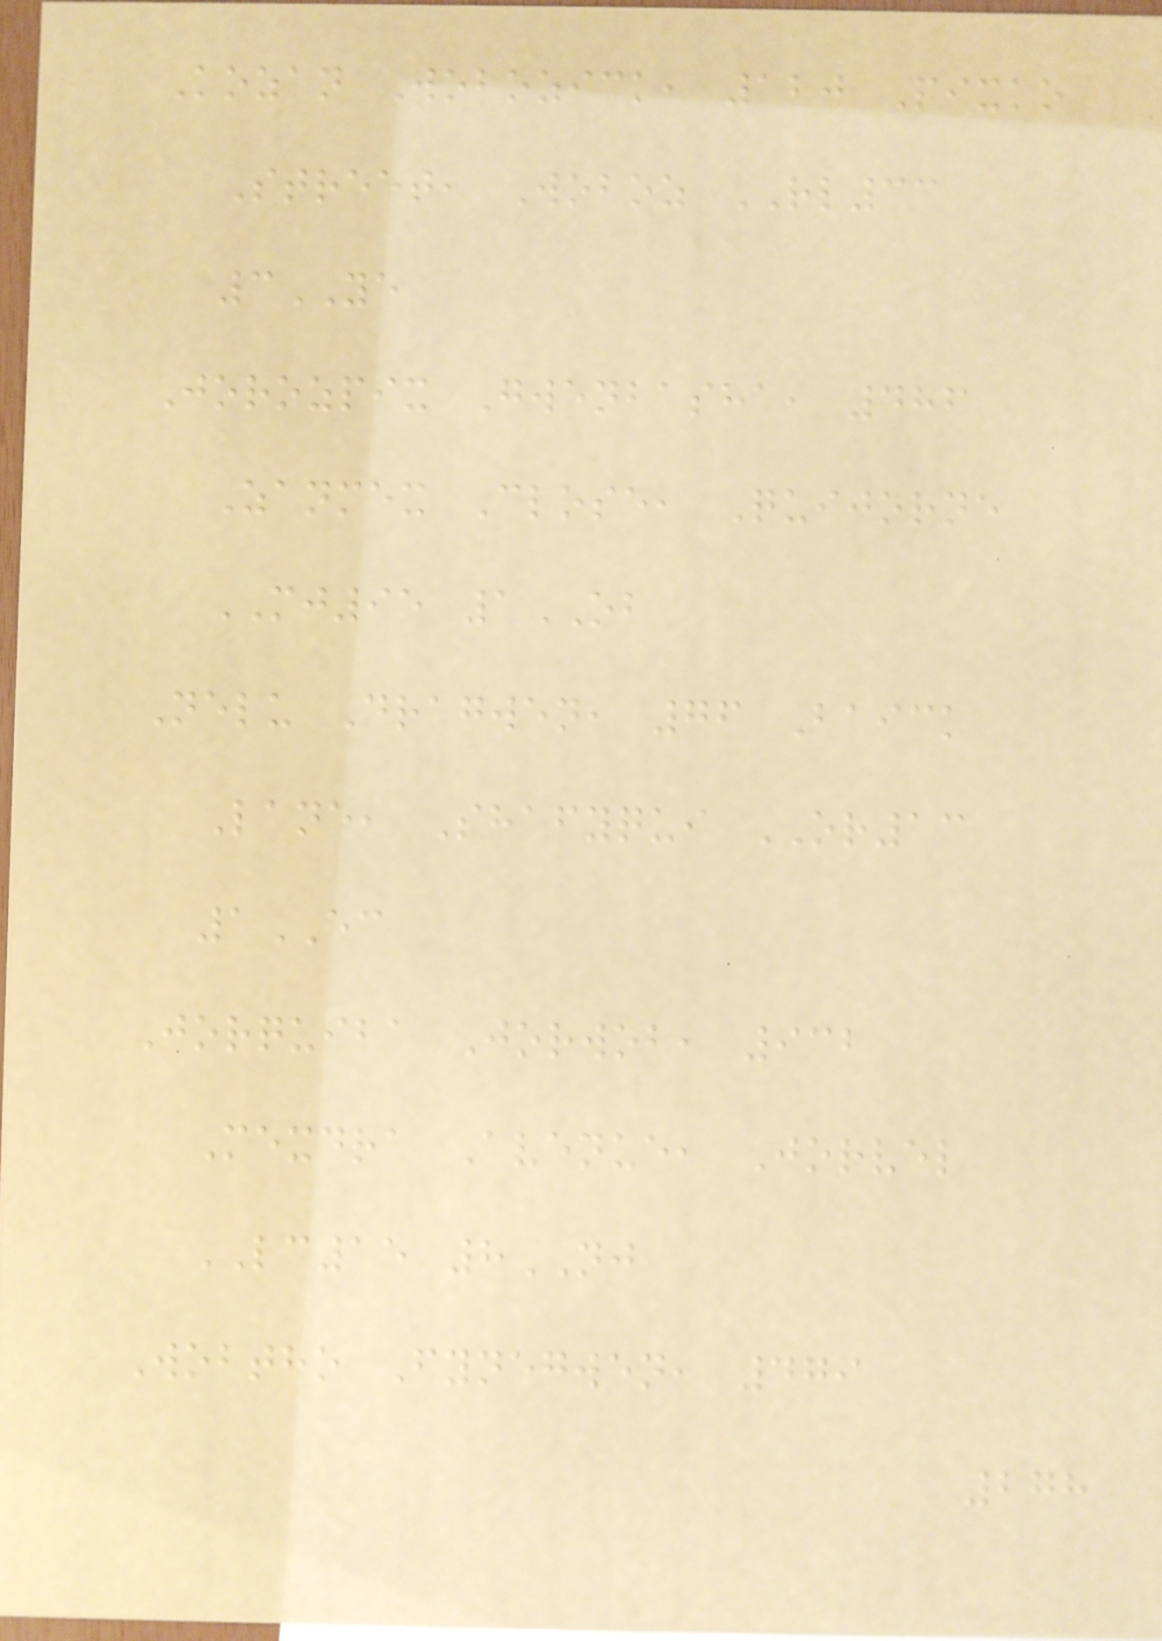Kozan Wobozick, 120 Pixko
Street, Woboz RL33
3YE
Jorozpix Gwenbasha, 486
Zanmex Close, Quijorne
MJ95 1OB
Nelu Dragwen, 76 Baick
Lane, Shafyqui OR13
1EC
Jorquiba Jorwob, 932
Mexdra Avenue, Jorvel
LC15 8NJ
Wobtho Fynegwen, 479
278
